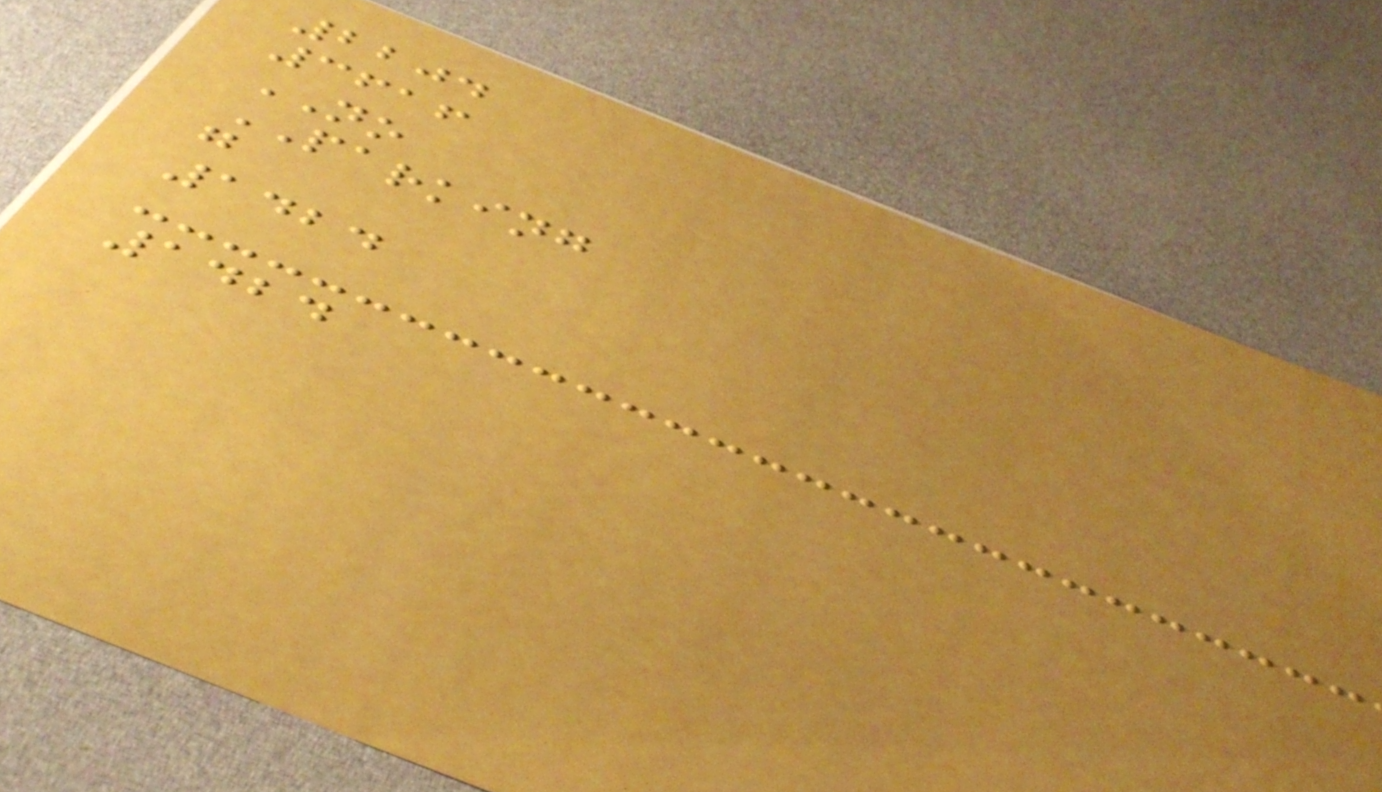2204
3616
NO
PARKING
g
1424
1424
